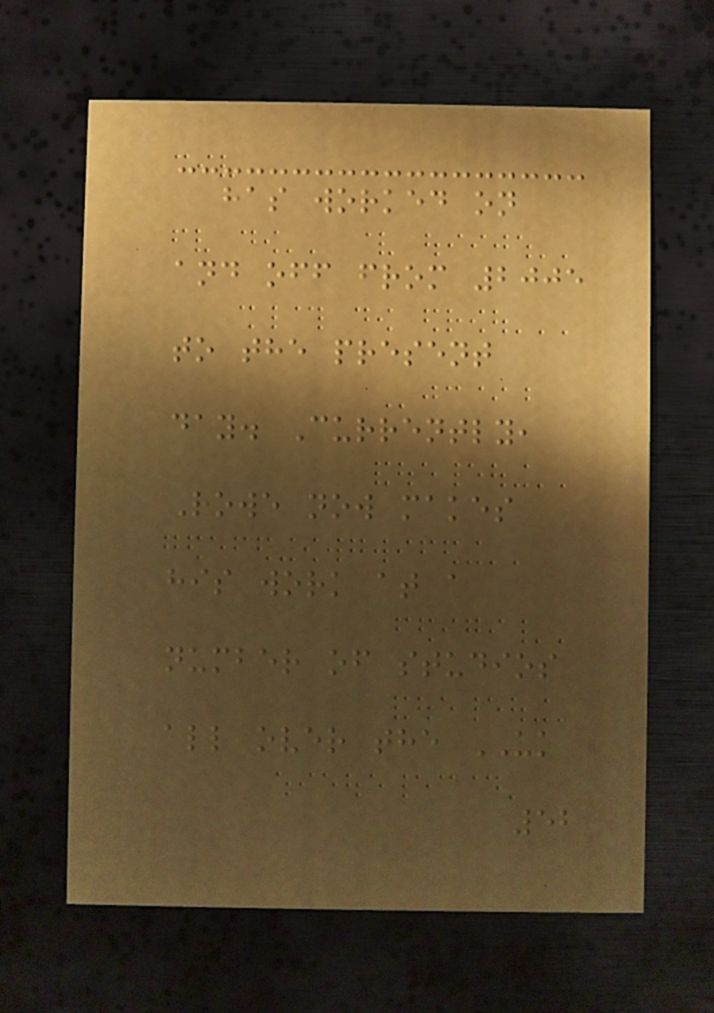has worked on
and off from 2005
to the present
day. Currently,
Rowe now makes
his work at a
number of studios
all over the UK
52
